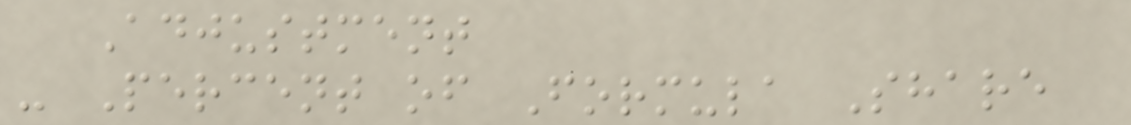Adjustment
- Percent of Formula Share
